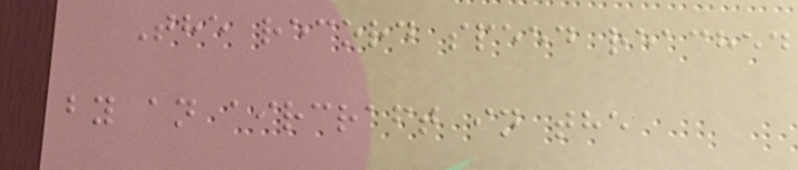The record speed reached
by an aircraft in the
